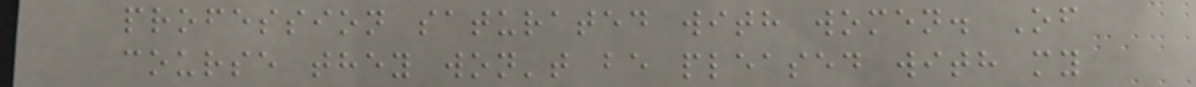profession saturated with women. Of
course they won't be pleased with my
